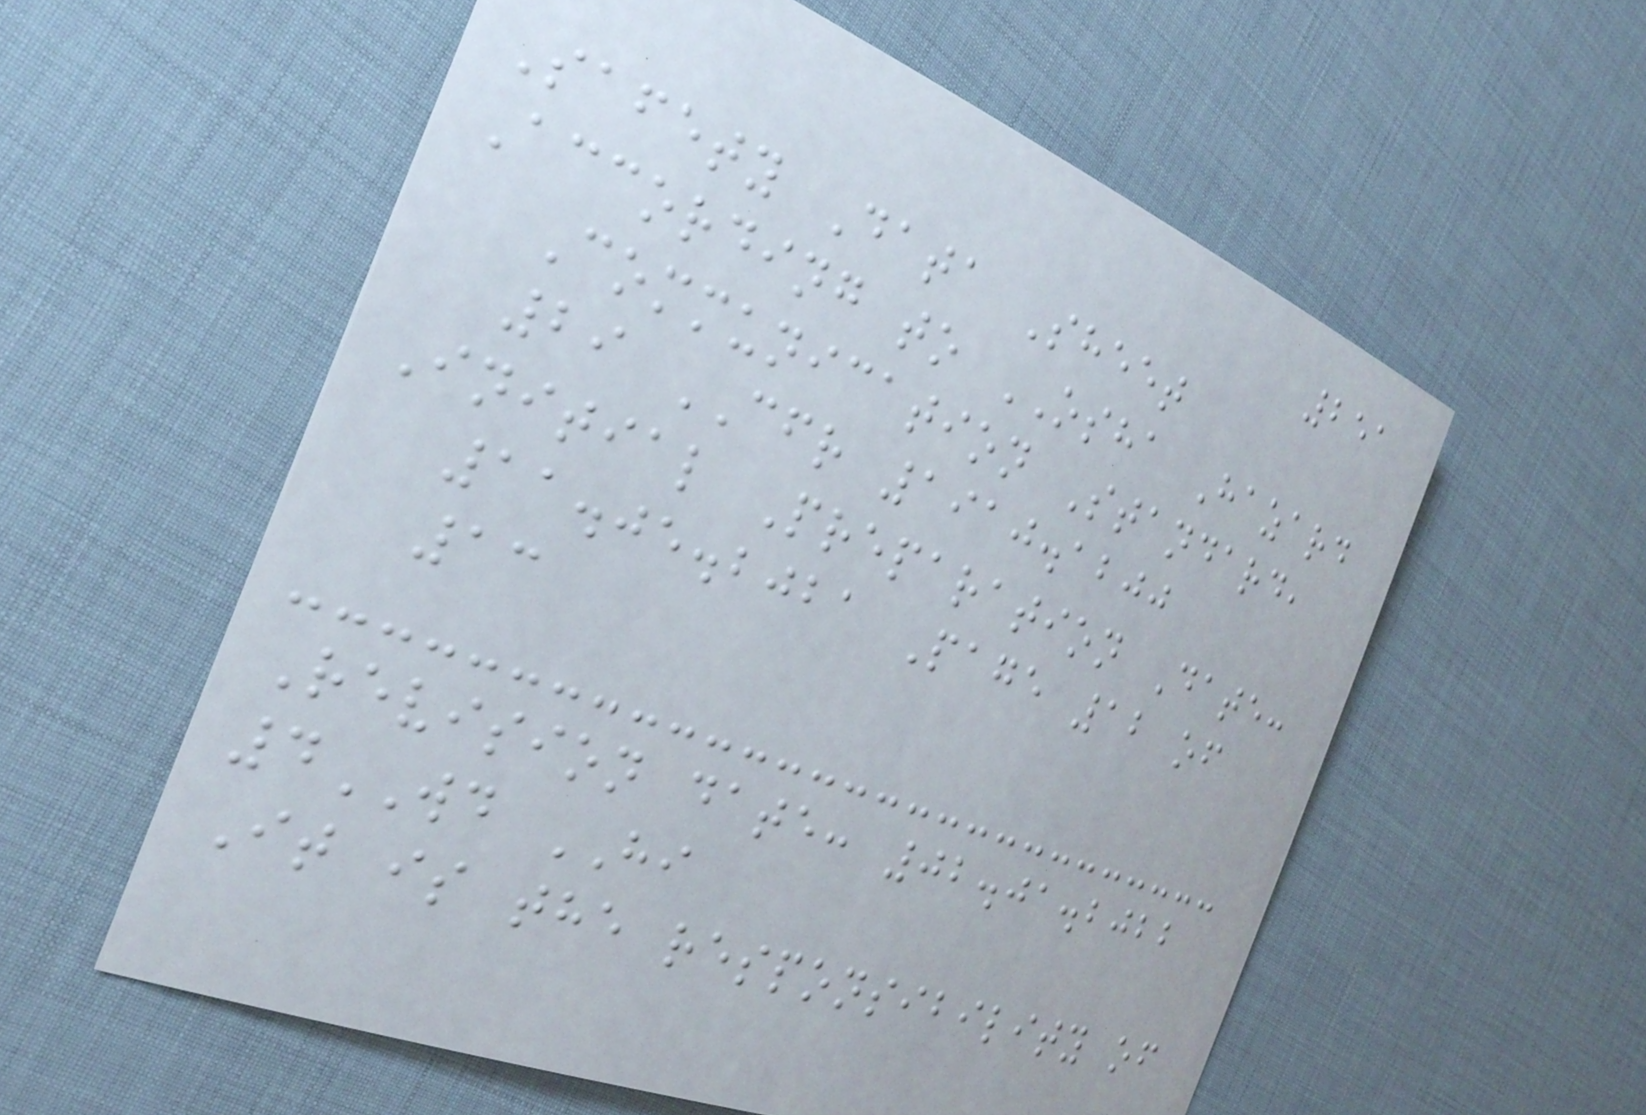251
Safety Data Sheet
According to OSHA Hazard
Communication Standard,
29 CFR 1910.1200
Initial Preparation Date:
11.05.2021 Page 12 of
13
Revision date: 02.01.2022
4WD HI
It is the responsibility of
